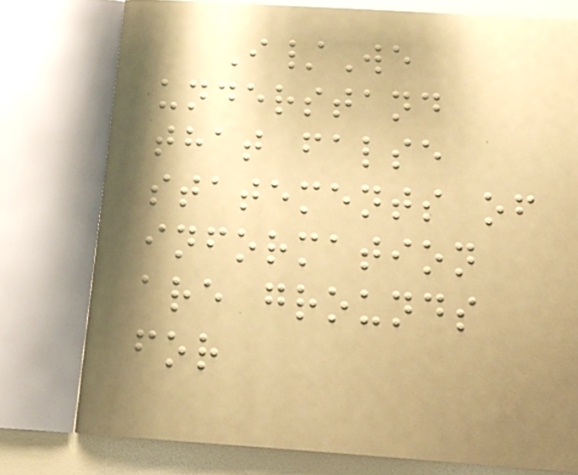I/We
understand
that false
statements of
information
are grounds
for
